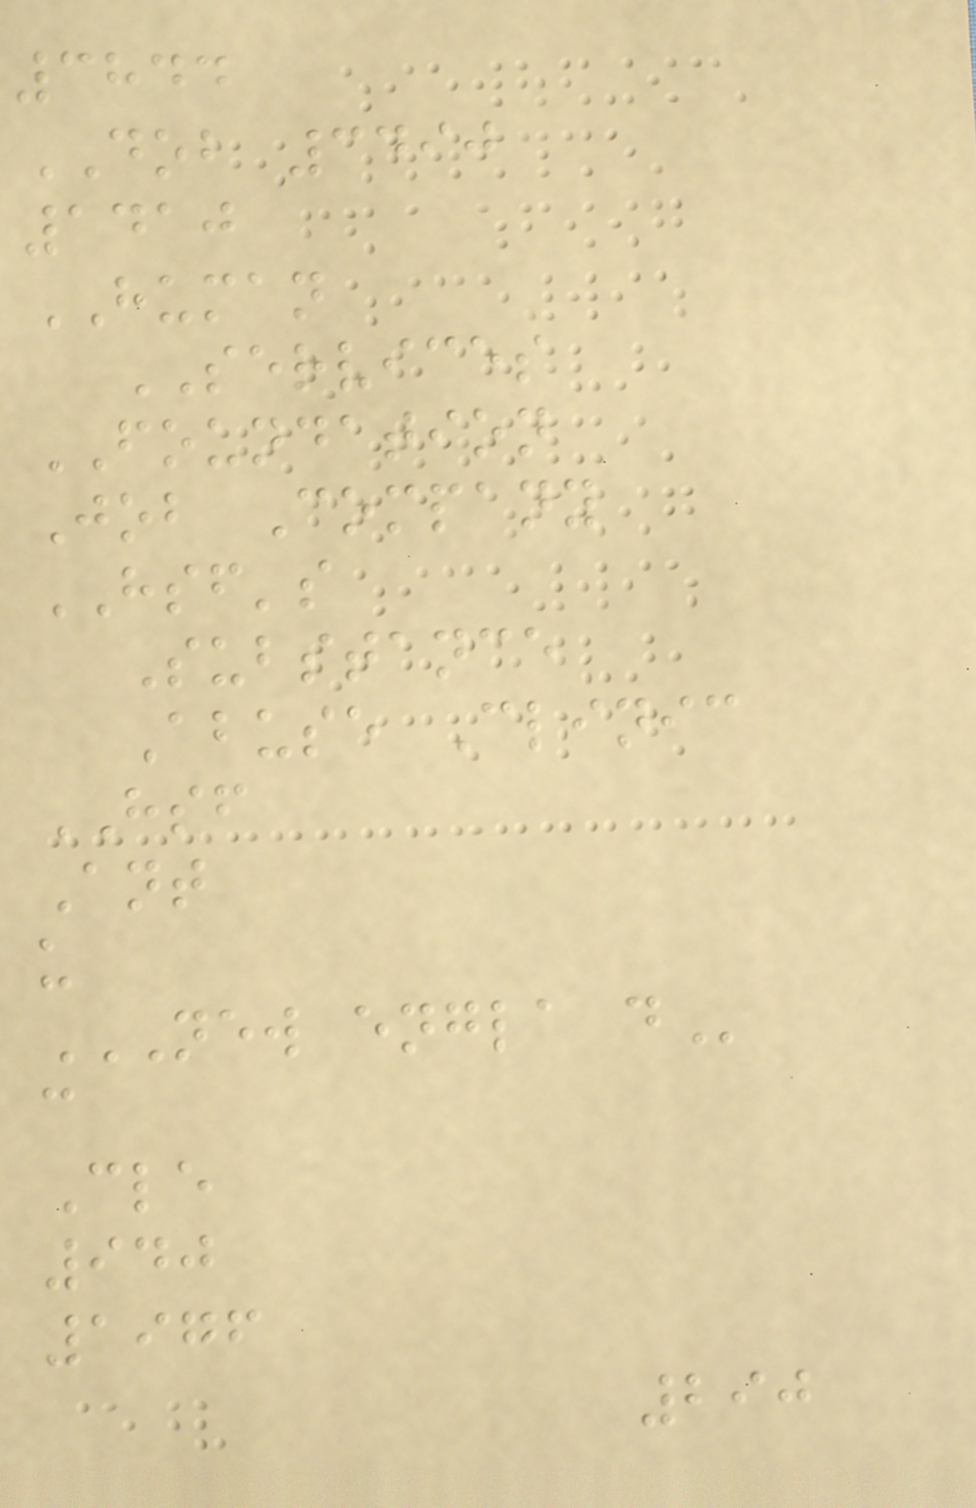3844
DOB 3490
1410
HUMAN
SERVICES
FOUNDATION
Job Company
HSF's
Substance
Abuse Clinic
HSF
Ant
u
NEW ENGLA D
c
Cle
940
1976
290
